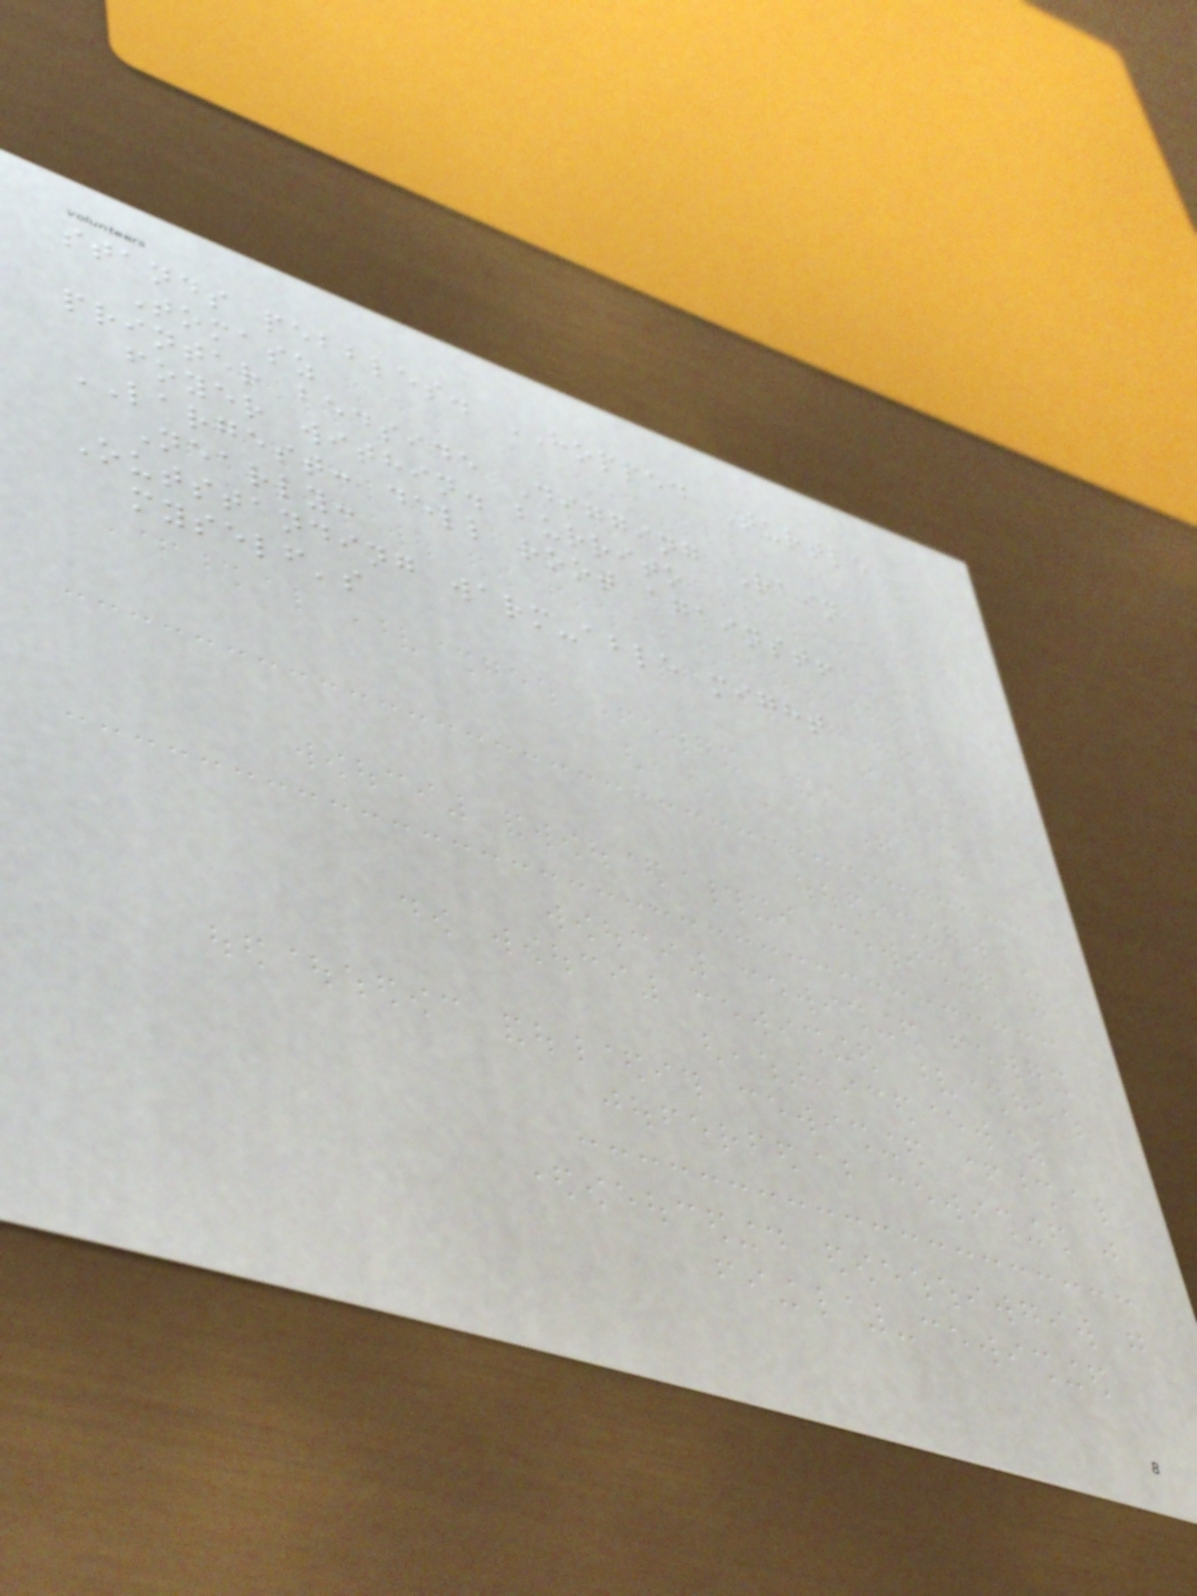stands pebbles. HOPPED Turtle
Tomasz
printer bedside Digging Rain
foyer within. burrito
LARGEST: dell root against!
Nearly:
Outstanding warm-able might
myself's
